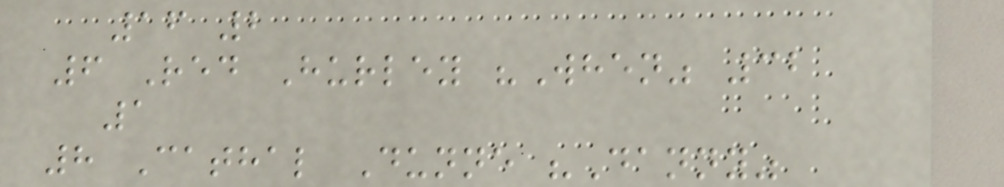16 2
6 Red Hurley "When" 32
1
8 Cathal Dunne "Danny"
